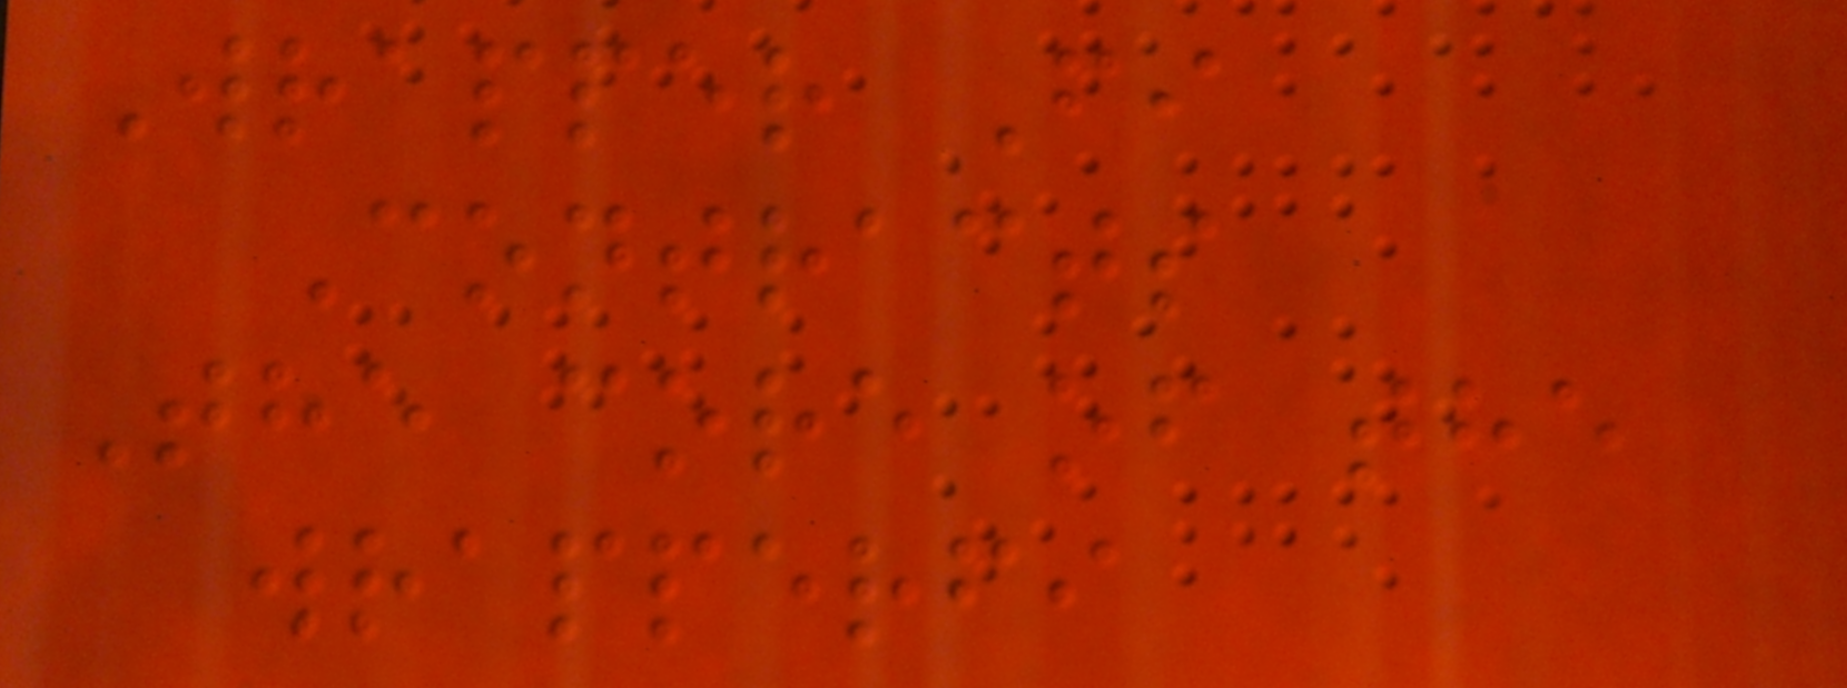Wrapper Fi
Contracts
The core of the
wrapperfi
